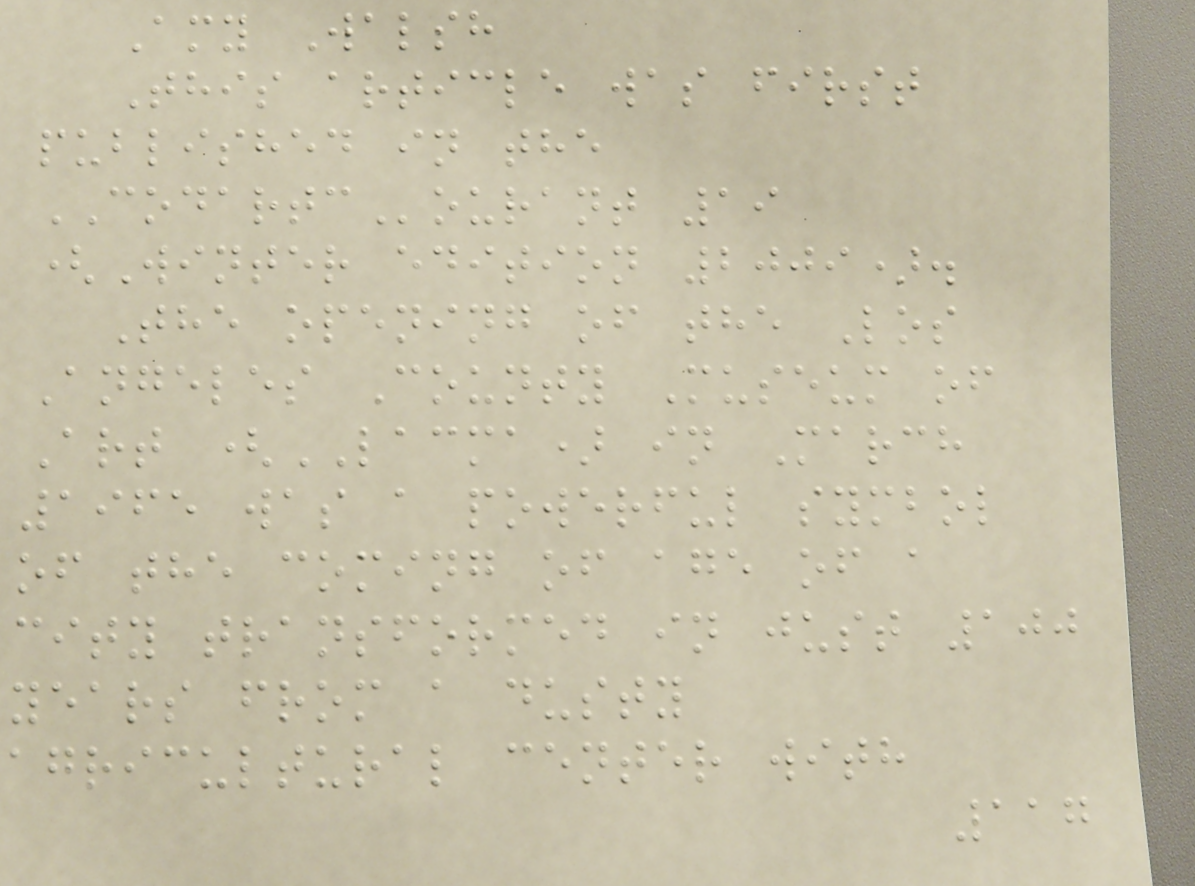Amy Walsh
This article was first
published in the
CODARTCourant 19
(Winter edition 2009).
The opening of the Los
Angeles County Museum of
Art (LACMA) in March
1965 was a powerful symbol
of the coming of age of a
city transformed in just 100
years from a dusty
agricultural center with
117
